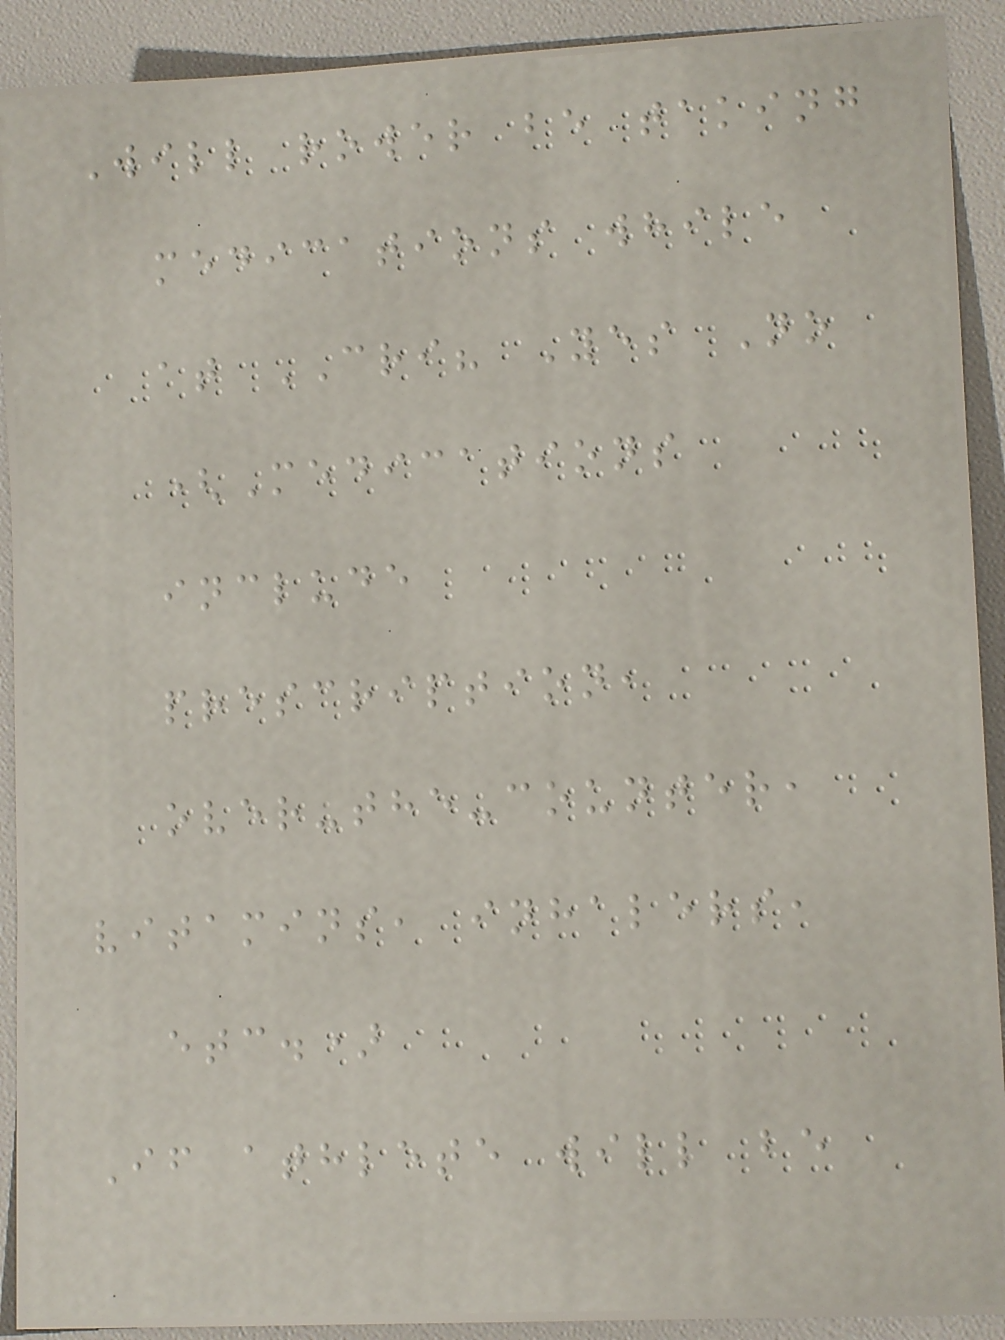Will rower be taking
medications while
at CRI? Yes No
(Medications
include
prescription,
over-the-counter,
vitamins, inhalers,
etc.)
If athlete will be
